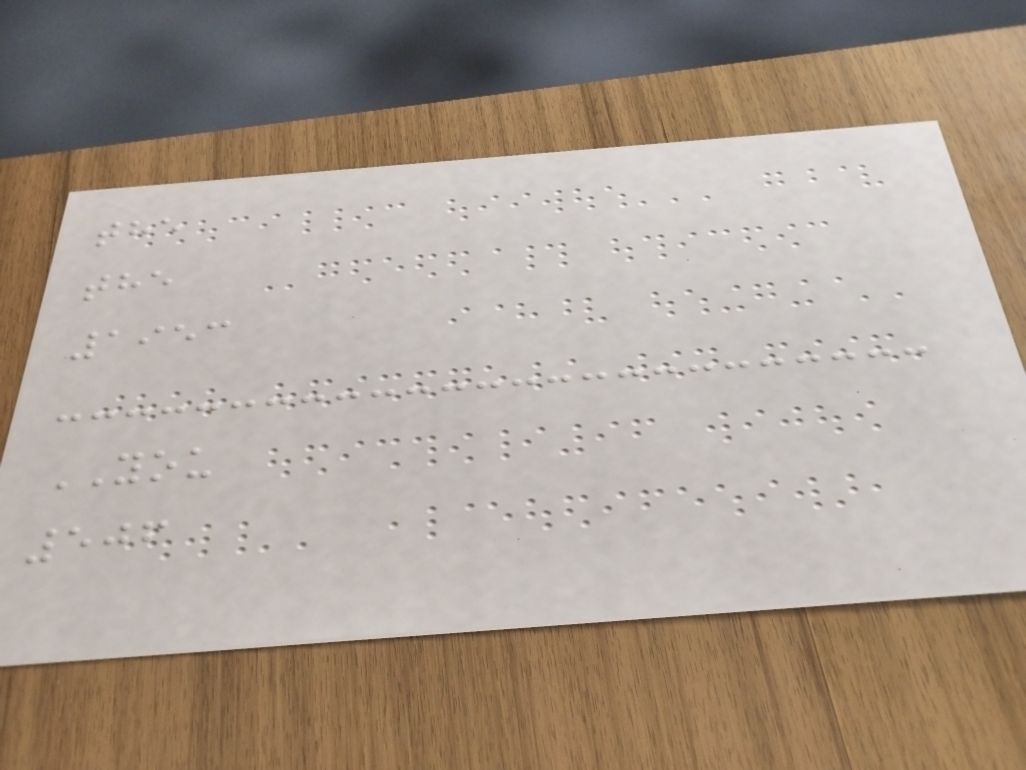the
the
1953
YOU
506
